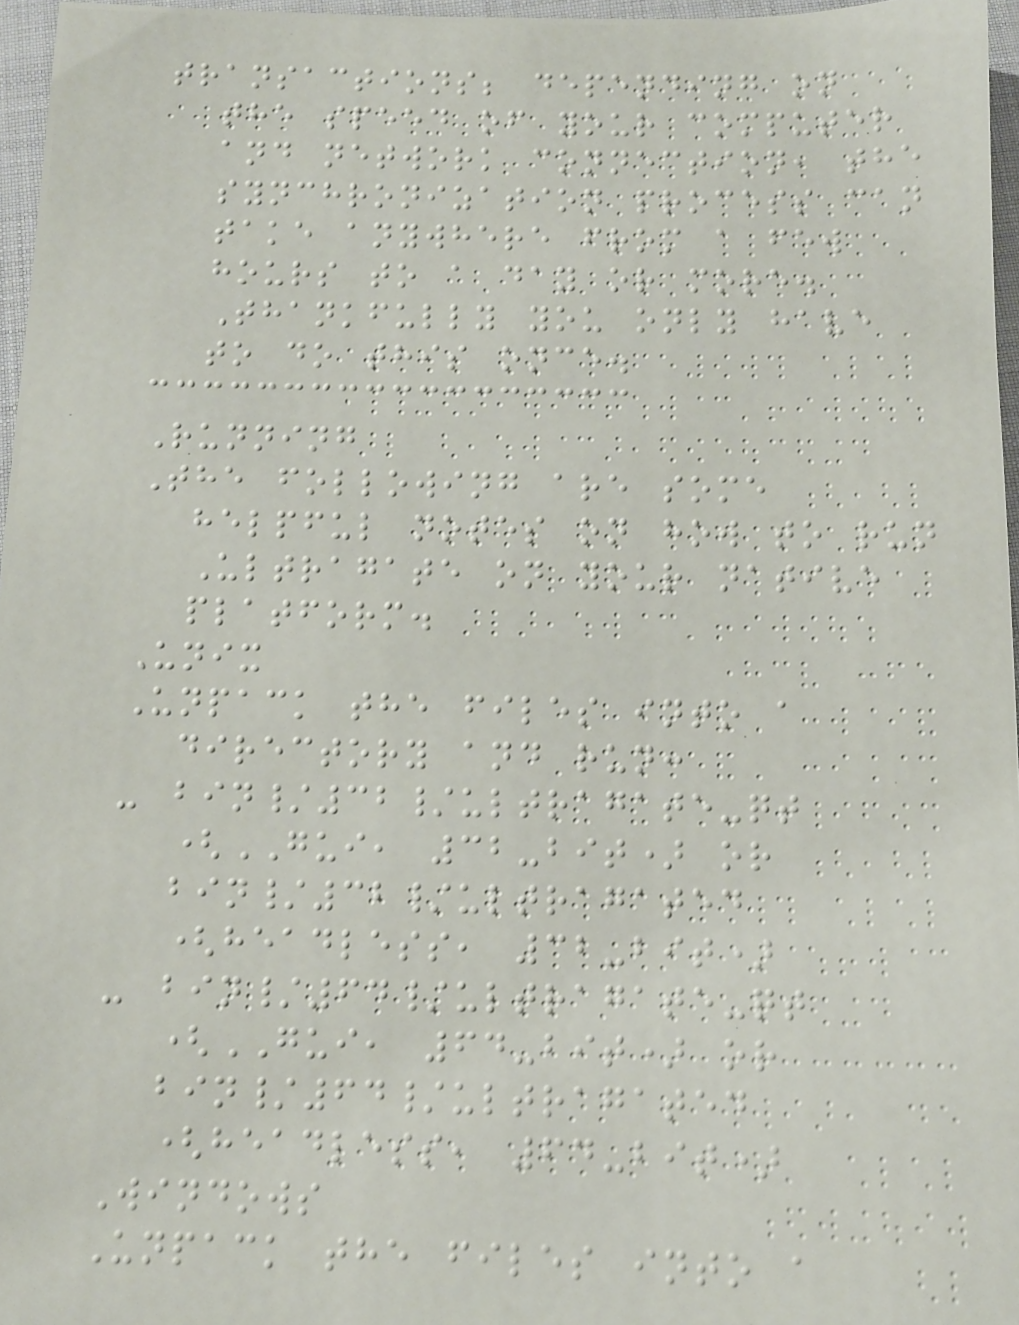transactions; depending on
the speed of your computer
and network connection, the
synchronization process can
take anywhere from a few
hours to a day or more.
Thankfully you only have
to do this once.
Running
The following are some
helpful notes on how to run
Ultragate on your native
platform.
Unix
Unpack the files into a
directory and run:
- bin/32/ultragate-qt
(GUI, 32-bit) or
bin/32/ultragated
(headless, 32-bit)
- bin/64/ultragate-qt
(GUI, 64-bit) or
bin/64/ultragated
(headless, 64-bit)
Windows
Unpack the files into a
